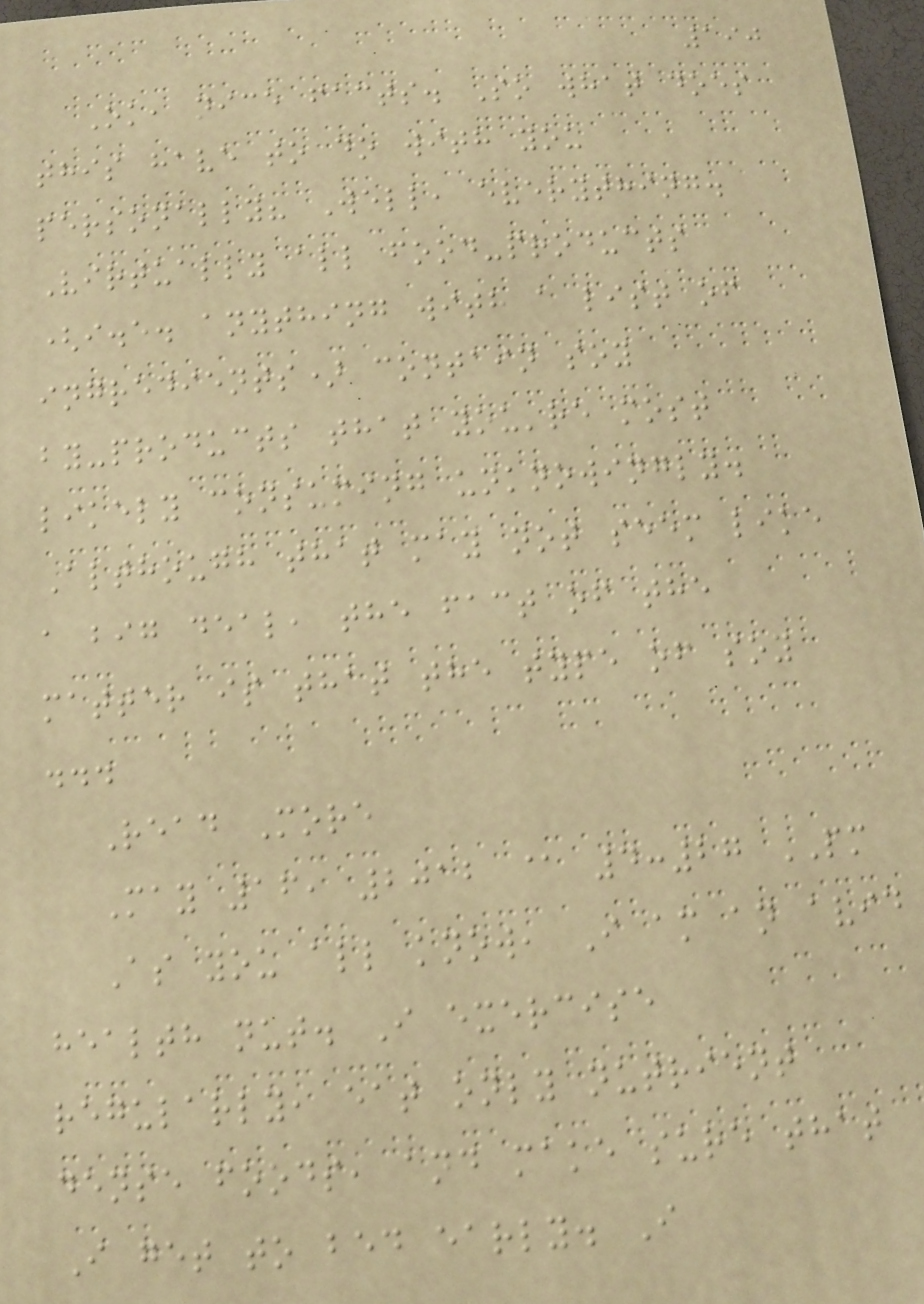190
Ok, nice facts. So what does
this have to do with you
personally? Well, everything.
Virtually all food-products
(i.e. anything with a list of
ingredients) contain soy
by-products that you're most
likely consuming unknowingly.
Although that may not seem like
a big deal, the fact of the
matter is that the type of soy
...
Read More
May 16, 2012 @ 4:27 PM
As you all know, I am an avid
health nut. I exercise
regularly, eat only nutrient
dense foods, and make sure that
I get to bed early. I
